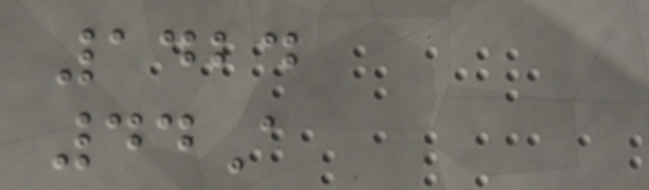1424
44A
